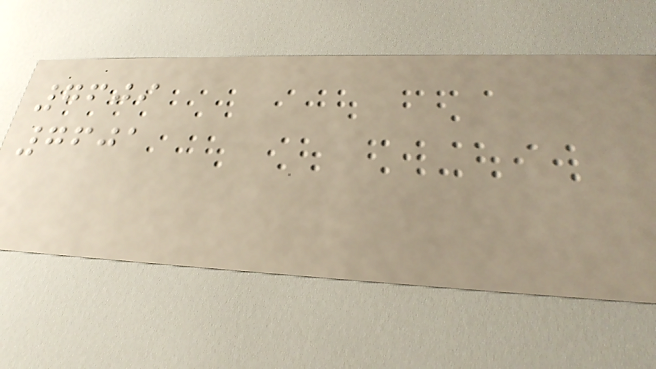7609
7601
